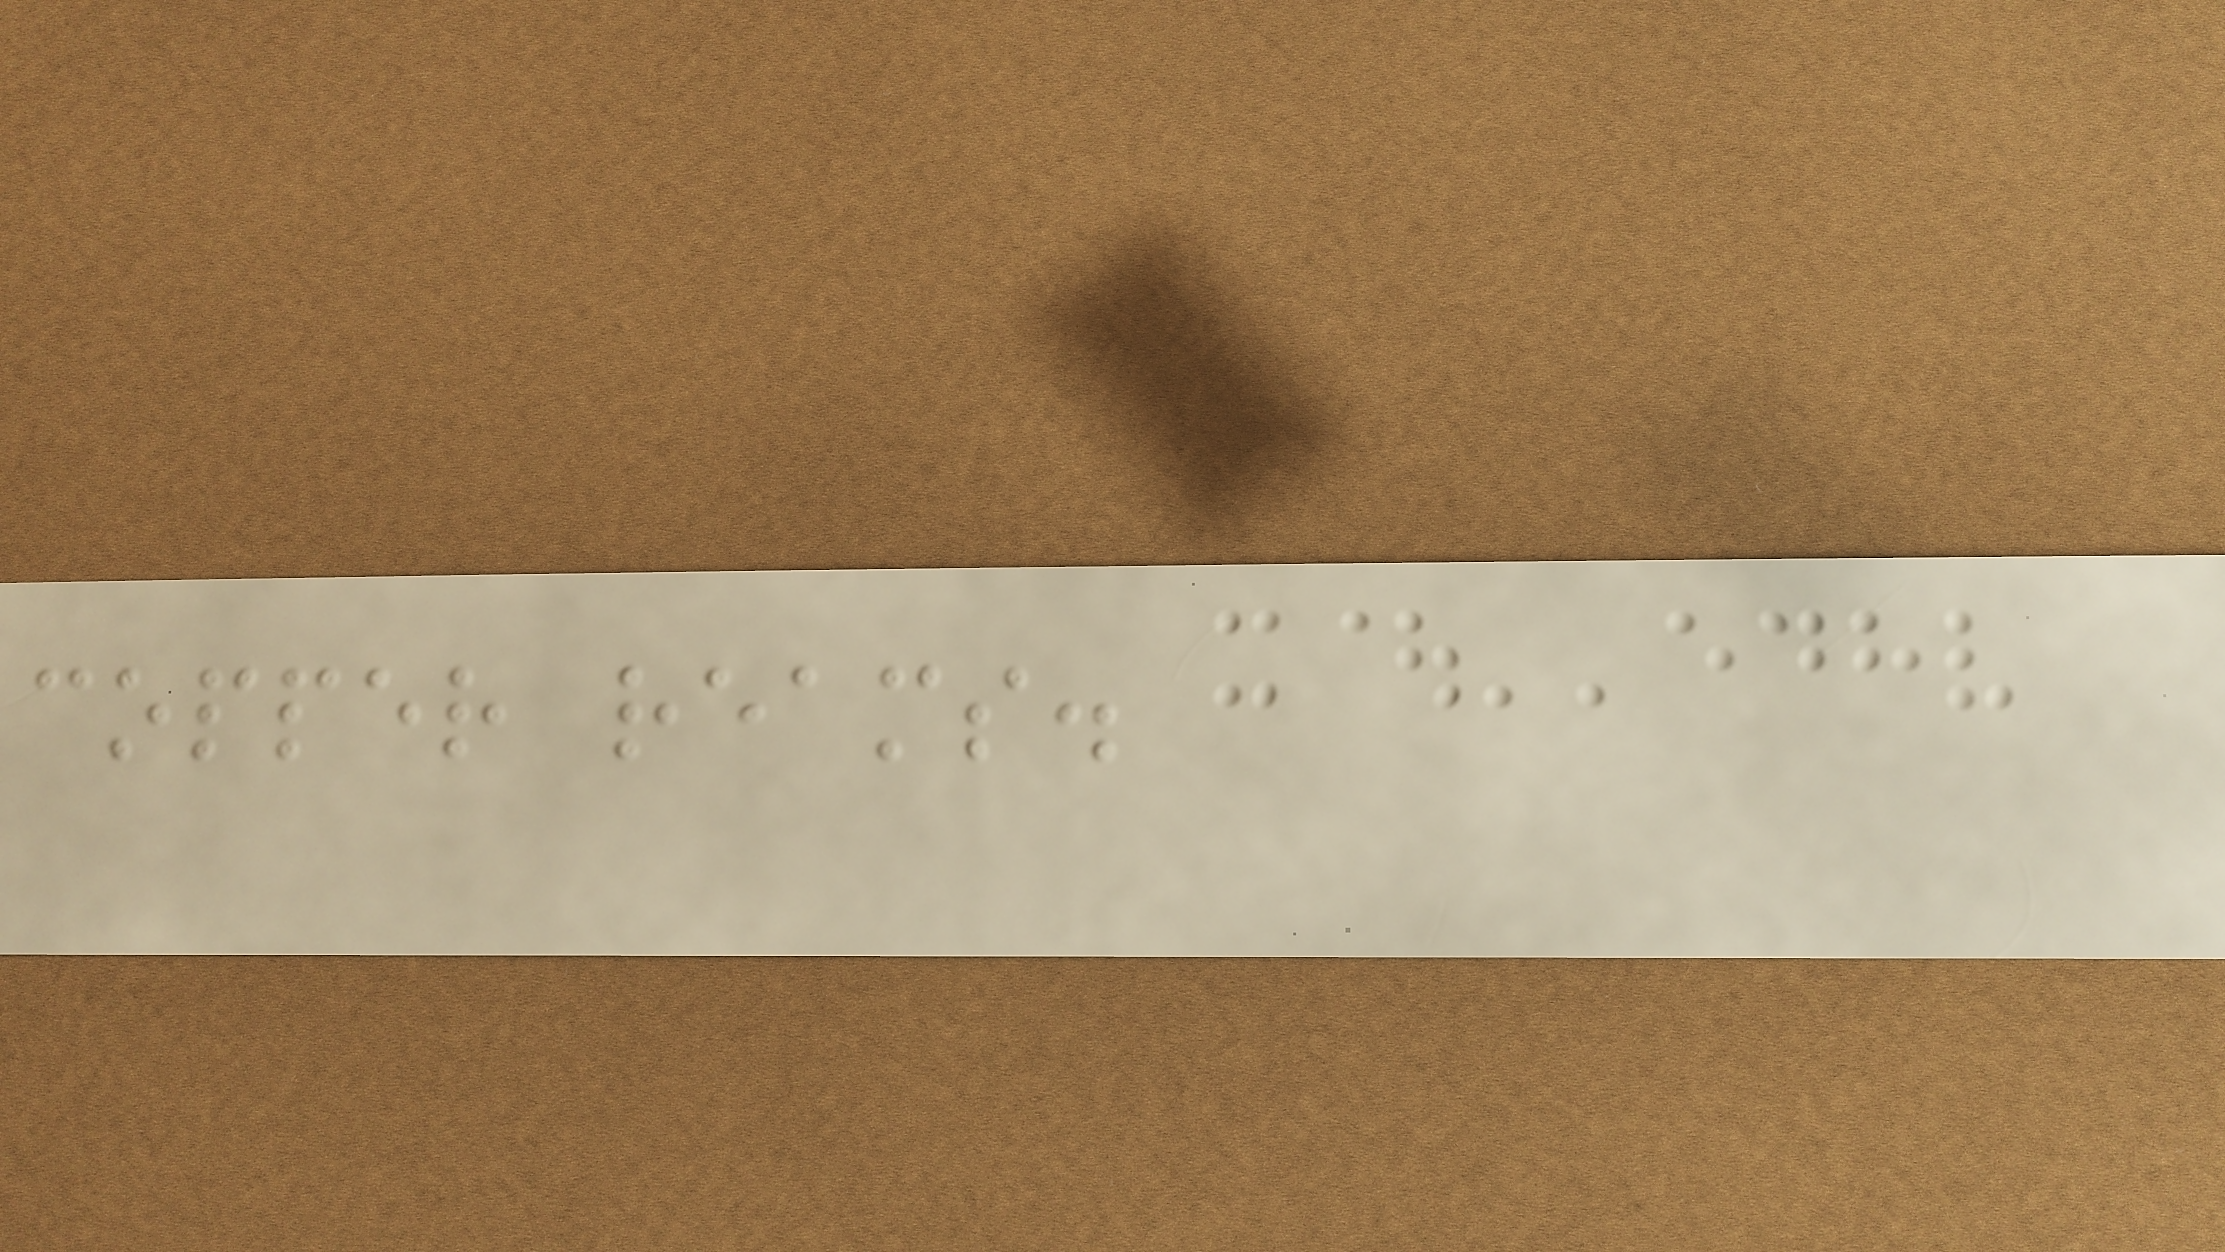copper reams.
